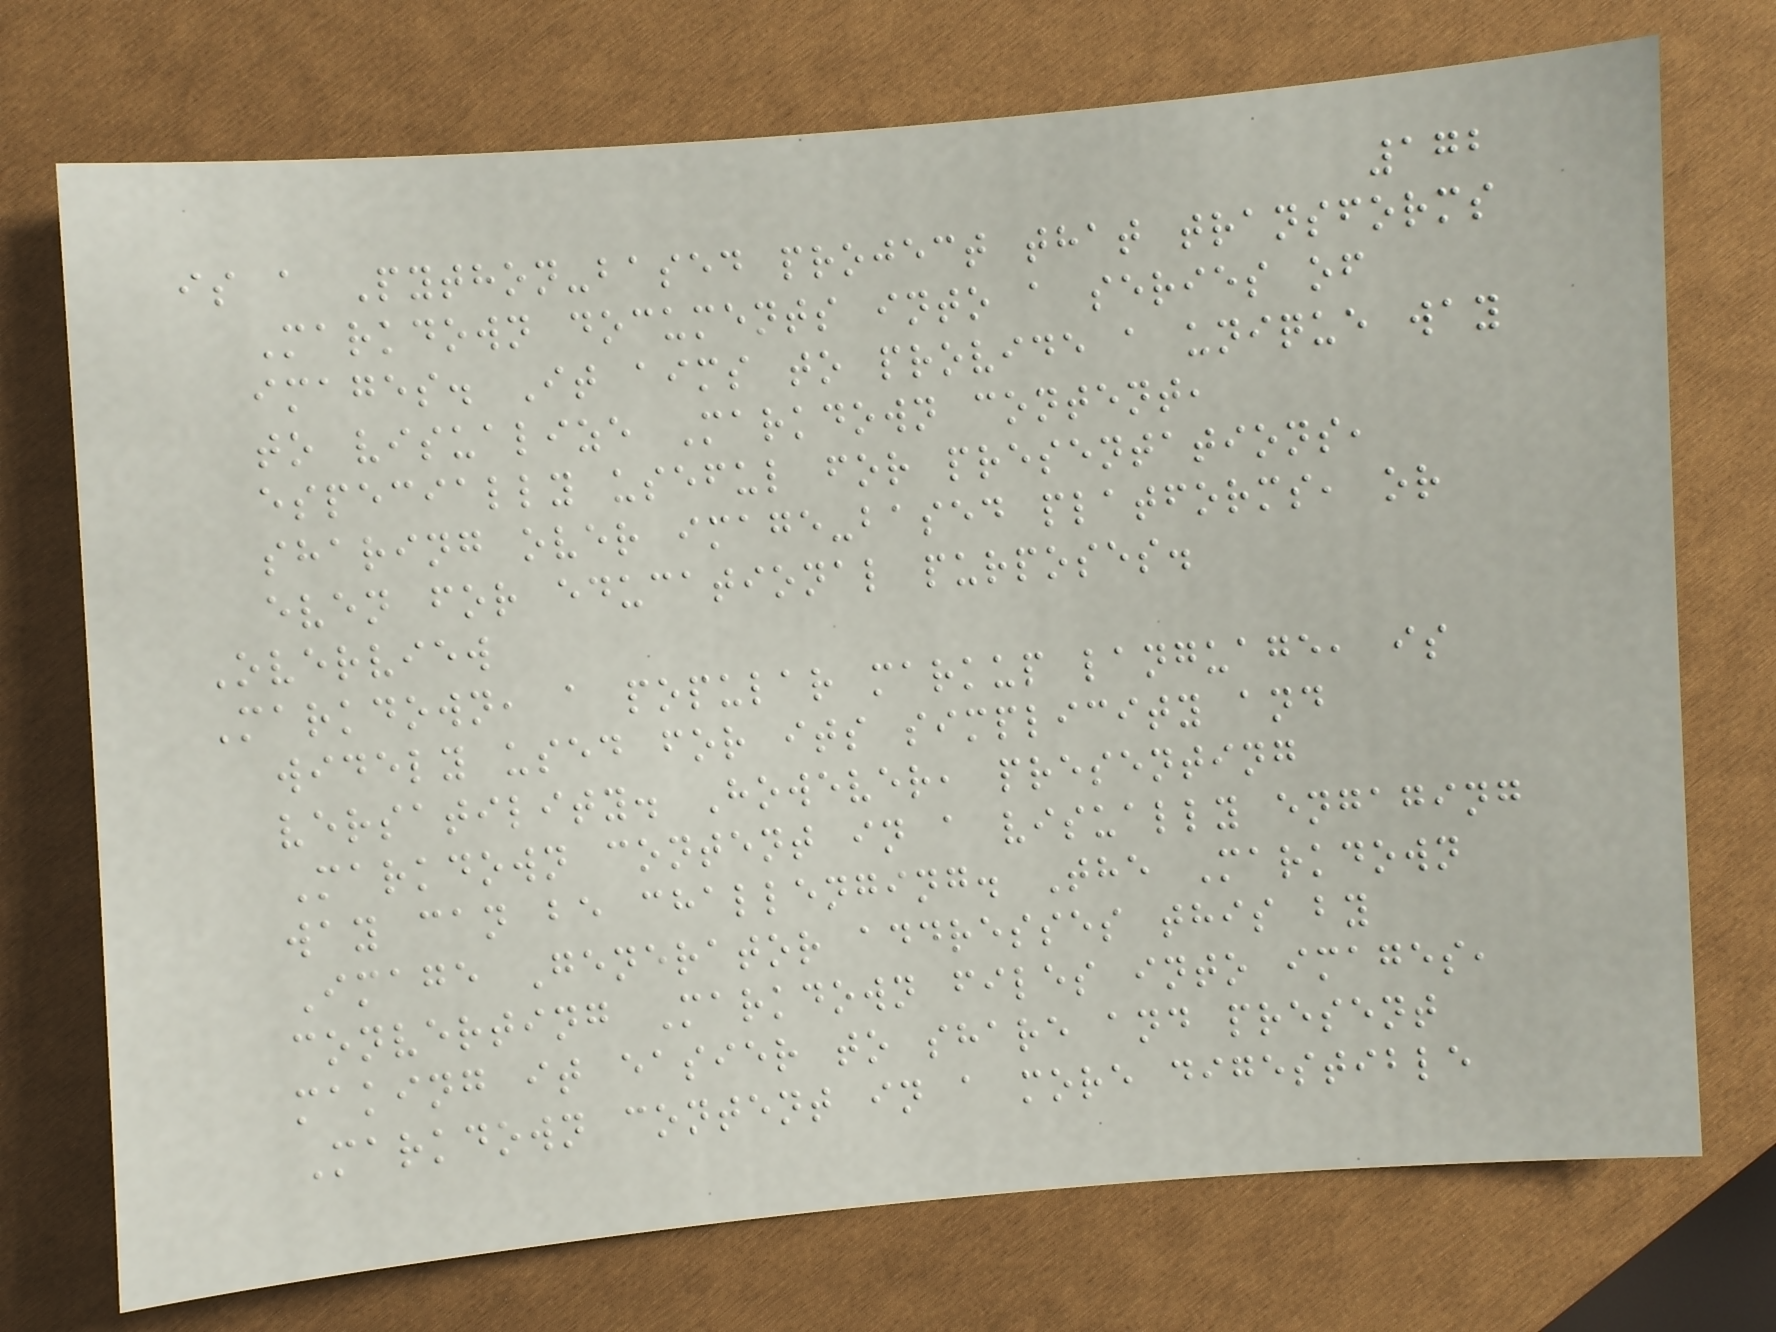172
is a Python-based project that transforms
Markdown documents into a series of
images. It aims to provide a unique way
to visualize Markdown content,
especially useful for presentations,
sharing over image-based platforms, or
even for educational purposes.
Overview
Markdown, a popular markup language, is
widely used for its simplicity and
versatility. However, presenting
Markdown content in a visually engaging
way can be challenging. The Markdown
Image Generator addresses this by
converting Markdown files into images,
making it easier to share and present
Markdown content in a more digestible
